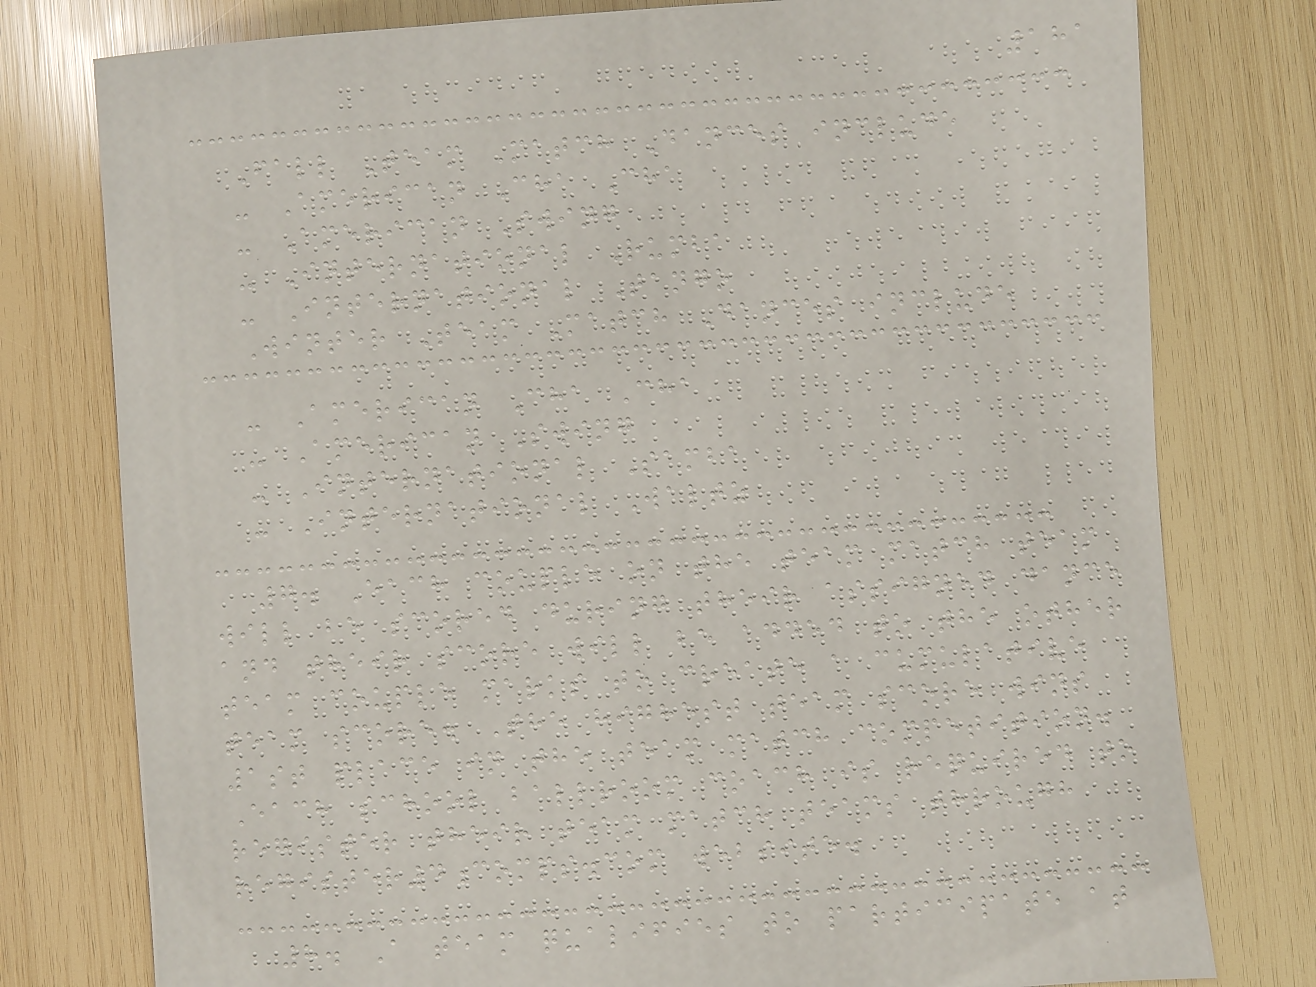181
Fall Team Match Dances include
- American Cha Cha
- American Swing
- International Rumba
- International Tango
Winter Team Match Dances include
- American Cha Cha
- American Swing
- International Samba
- International Waltz
7. Each couple on the team match team
will be scored during their assigned dance
and their score will be added to the other
team couple marks to create a cumulative
team score. The highest team score wins
1st place in the team match competition.
Each school ballroom coach is required to
register their team match teams through
register4comps.com website.
8. A team qualifies to participate at
